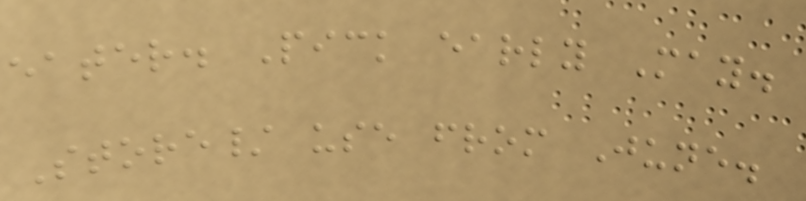eater. Pick early May.
Store/ use from June.
